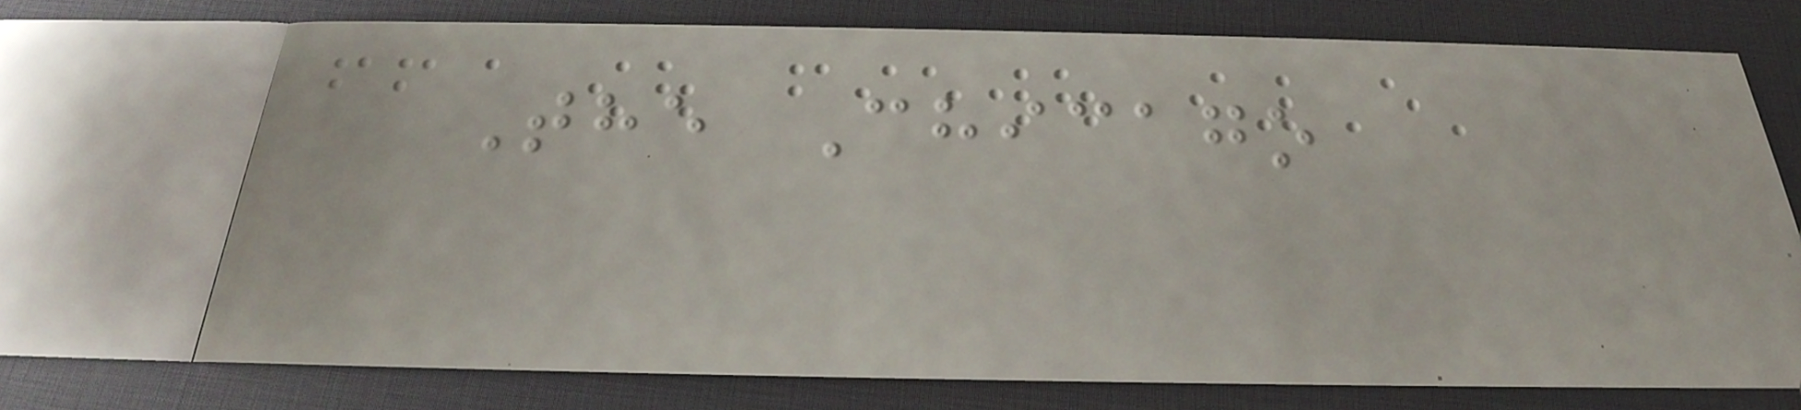The Chicago
